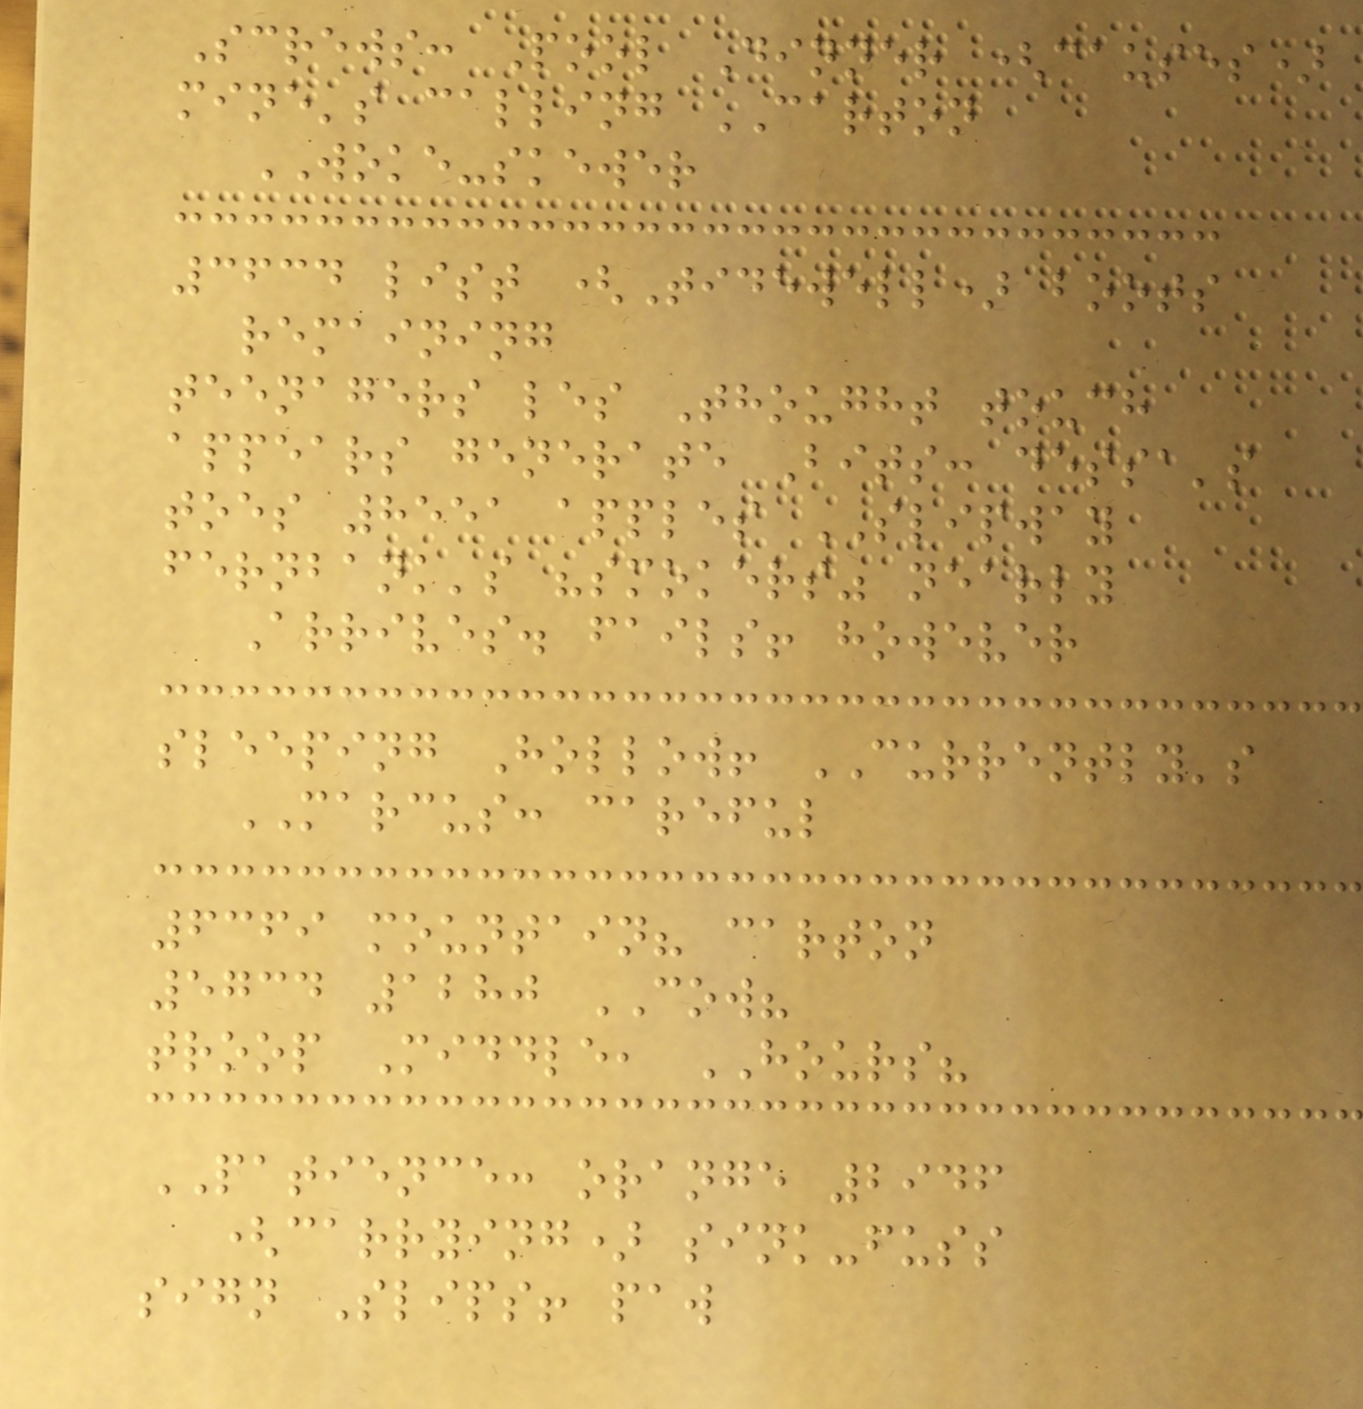Screws: Pool Dinner (causes)
mine's calling CARTON
WOKE-skewer
3634 list (Tidewell) boots
remaining
teenagers les Thought touch
appears generate Bits: dessa's
toes 8551 apples SLIPWAY
fernbank's "smokers" nearly
Arrives. fails! however
sleeping Hollow! CURRENTLY's
MARCUS: careful
6369 mountain? carton
5734 1280 COW?
troop Middle, HOURS?
PATIENCE: orange 2946
(carrying) sink-fuss
sign Slips! paw
